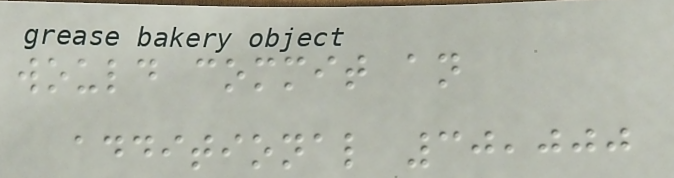would commit an
additional 30,000
